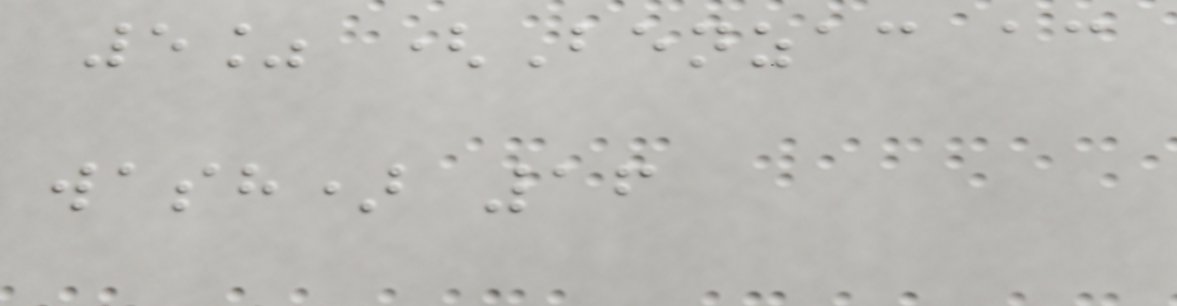5% (Benzac ac
wash) 16
